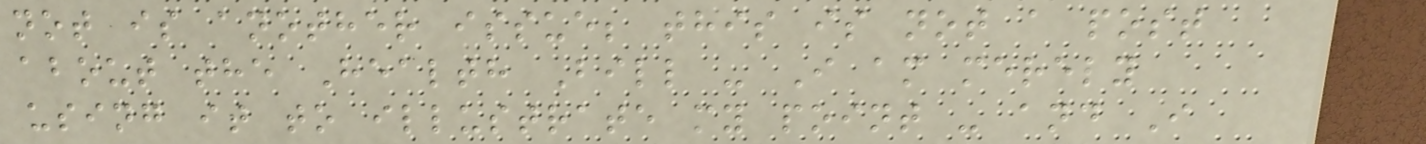not is another issue; this is not a post
about the Health Bill - I am merely
using it to illustrate my point - and I
